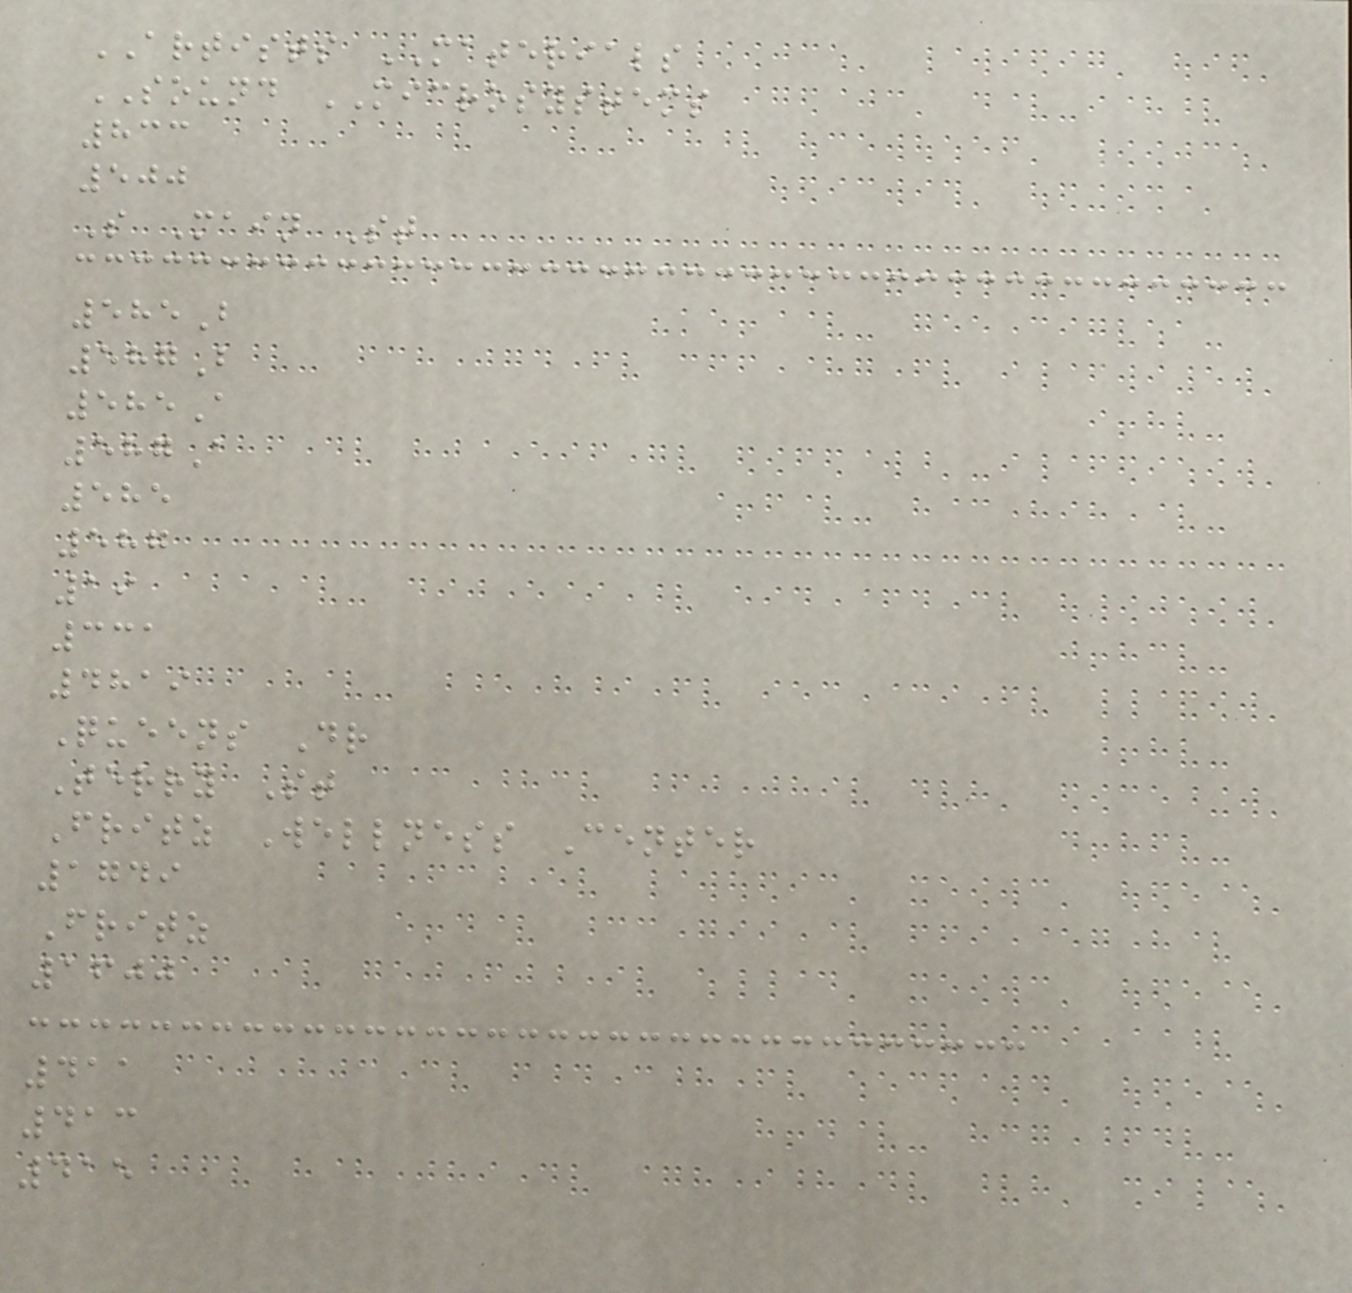ARTISTS MATERIALS
SOUND MICROSYSTEMS
833
500
S Main St
585B
587B
585A
587A
585
587
19
331
4819
Queens Dr
Terry St
Fritz Wellness Center
1749
Fritz
1600
411
413
415
